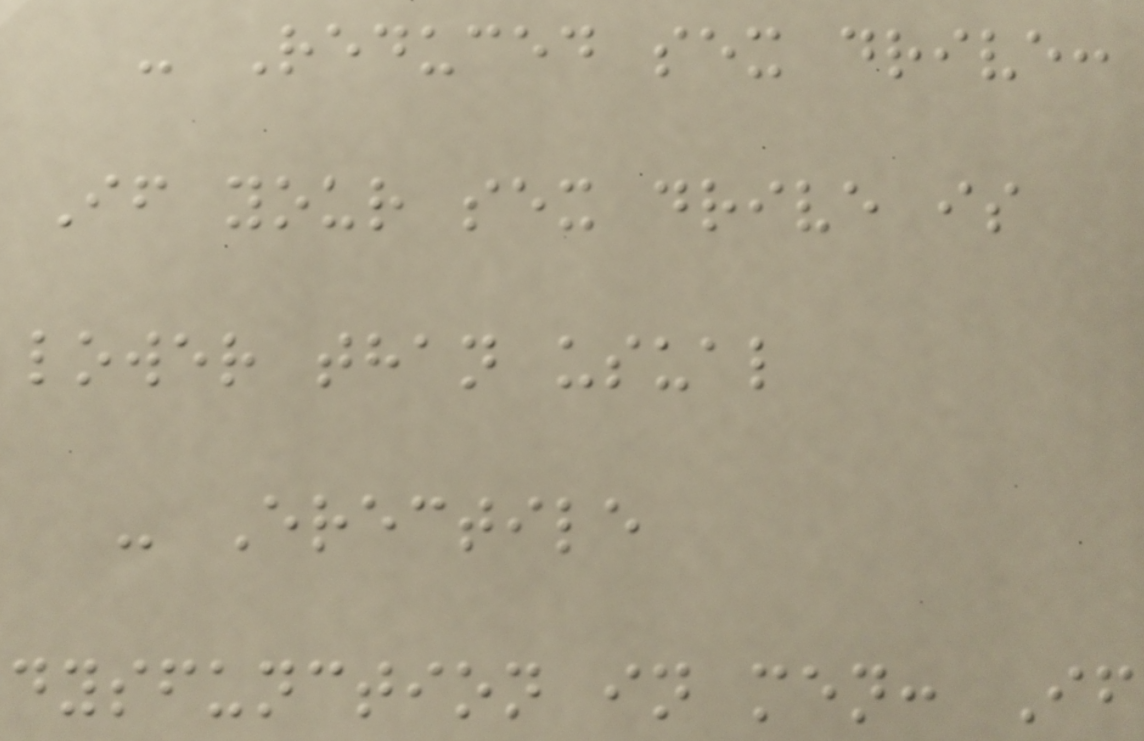- Reduced sex drive:
If your sex drive is
lower than usual
- Erectile
dysfunction in men: If
